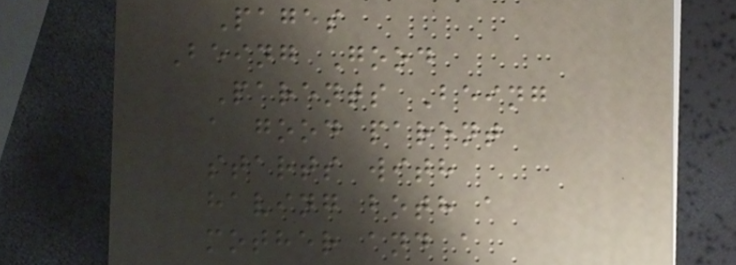Pages
Being Good
Parents Being
a good parent
starts with
having both a
mother and a
